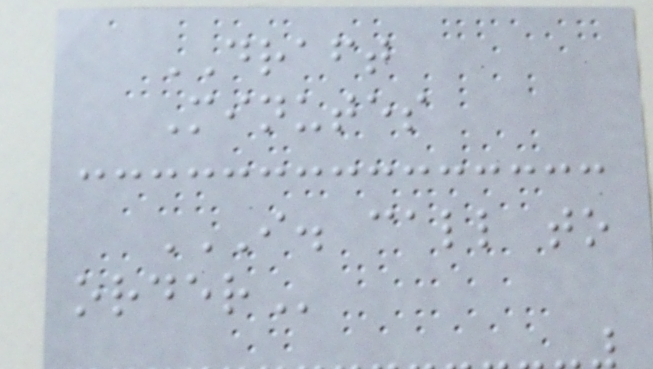DRAFT
Minutes
I. CALL TO
ORDER
